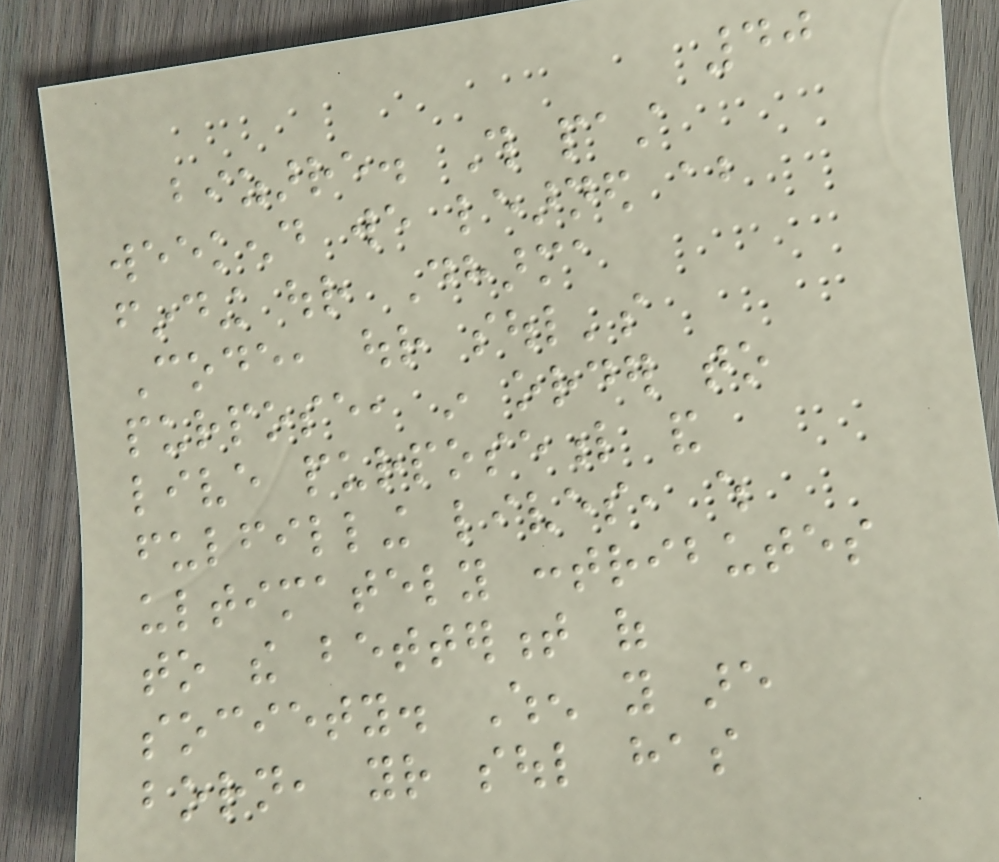40
bizarre. This past
weekend we learned about
finding our Dharma
Code, our soul's
purpose, in order to
live purposeful and
fulfilling lives, which
ultimately contributes
to the betterment of
society. When you are
born, your soul has
